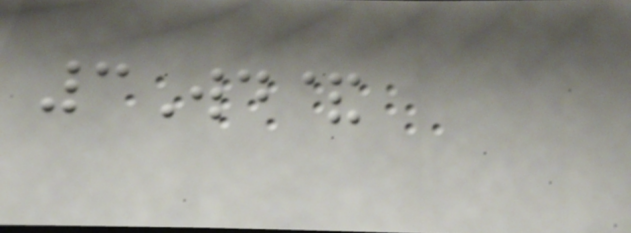3Wd&
